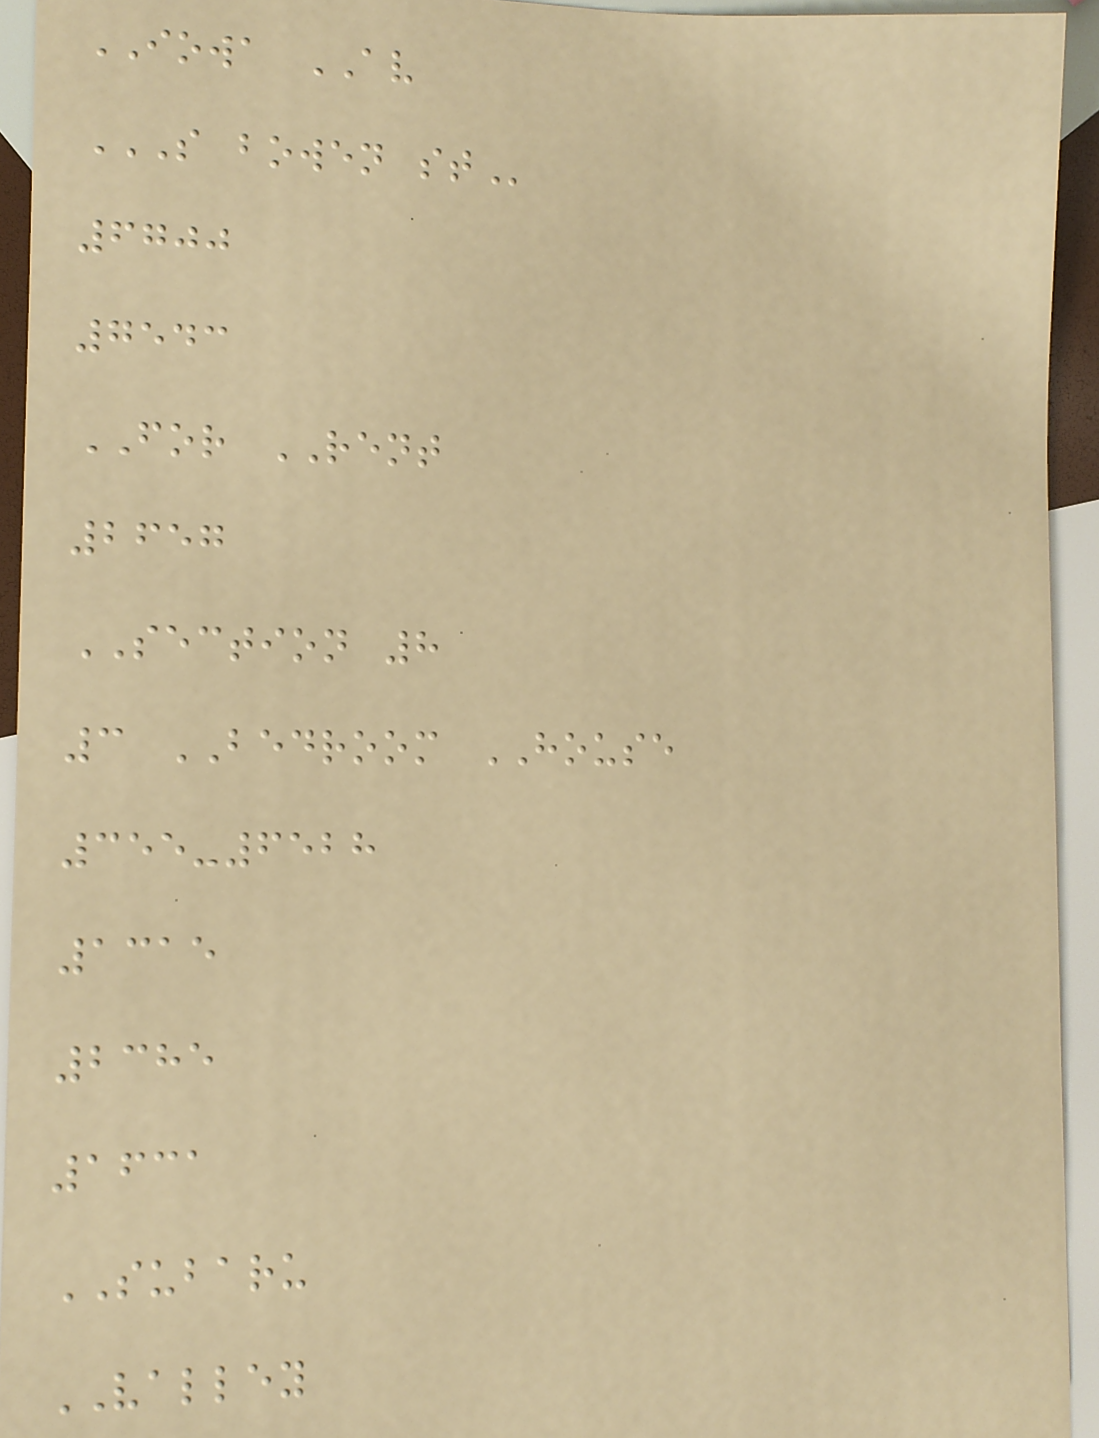IOWA AV
S BOWEN ST
6700
7543
FOR RENT
2657
SECTION 8
3 BEDROOM HOUSE
355-6528
1315
2385
1631
SUBARU
VALLEY
